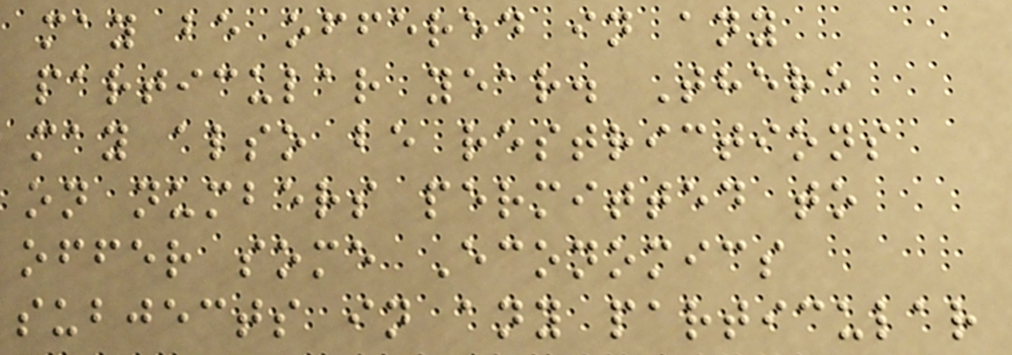may be offered in any
particular year. There
may also be restrictions
on numbers permitted to
offer some Economics
subjects in any particular
